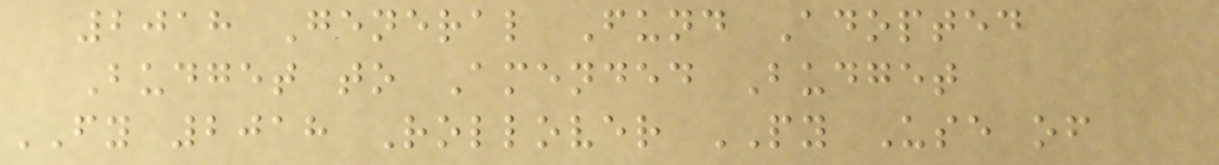2018 General Fund Adopted
Budget to Amended Budget
FY 2018 Rollover PY Use of
